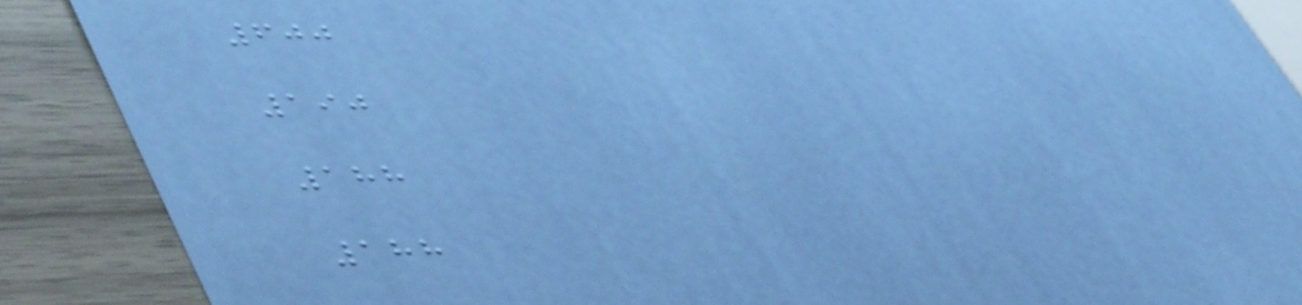600
190
188
188
